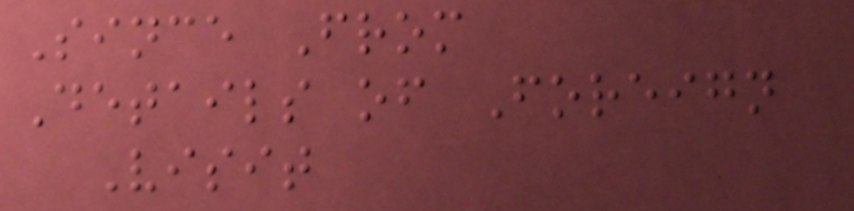Since From
Details of Foreign
Visit
